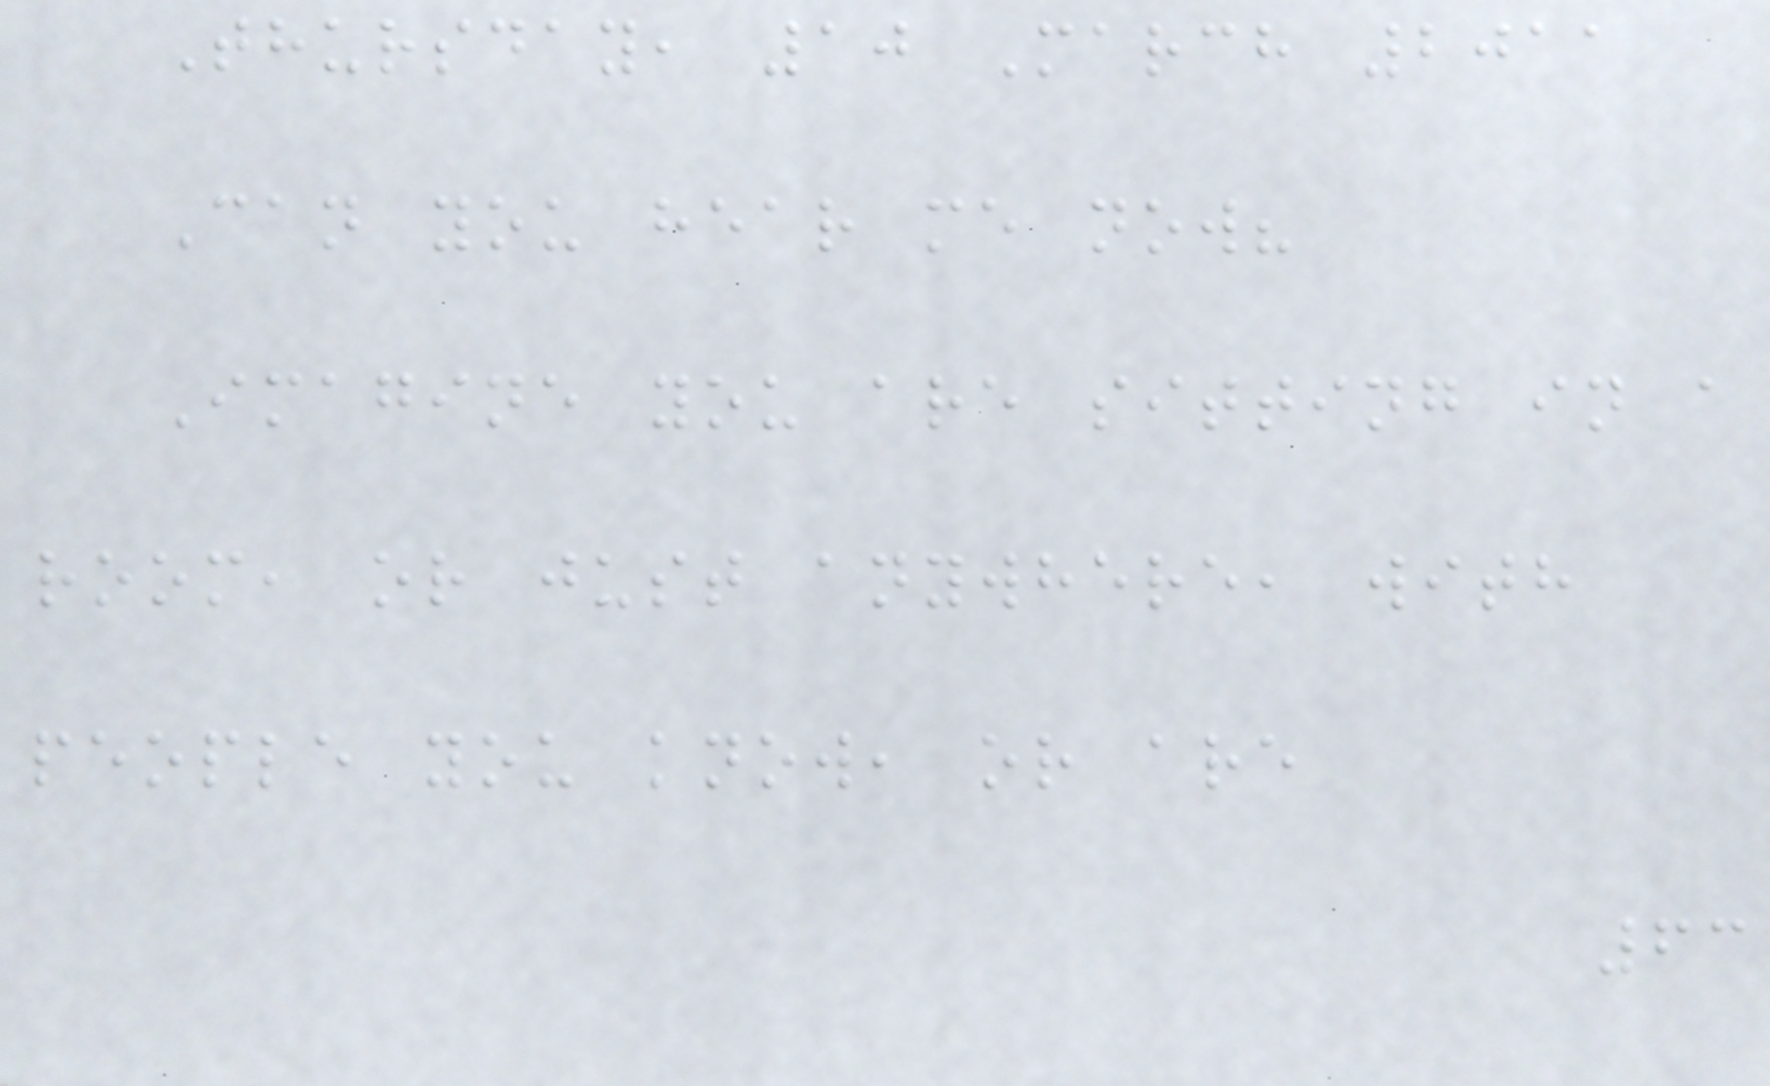Thursday, 10 March 2011
Can you hear me now?
Imagine you are sitting in a
room, or just anywhere, with
people you know, or are
63
